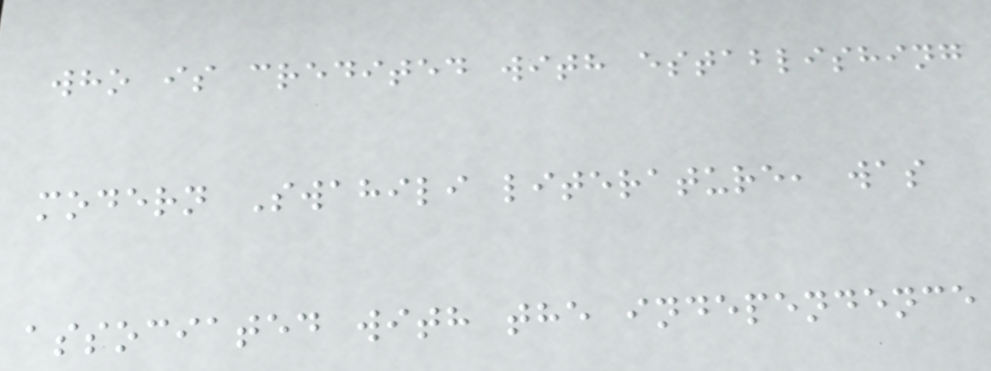who is credited with establishing
modern Swahili literature, was
associated with the independence
